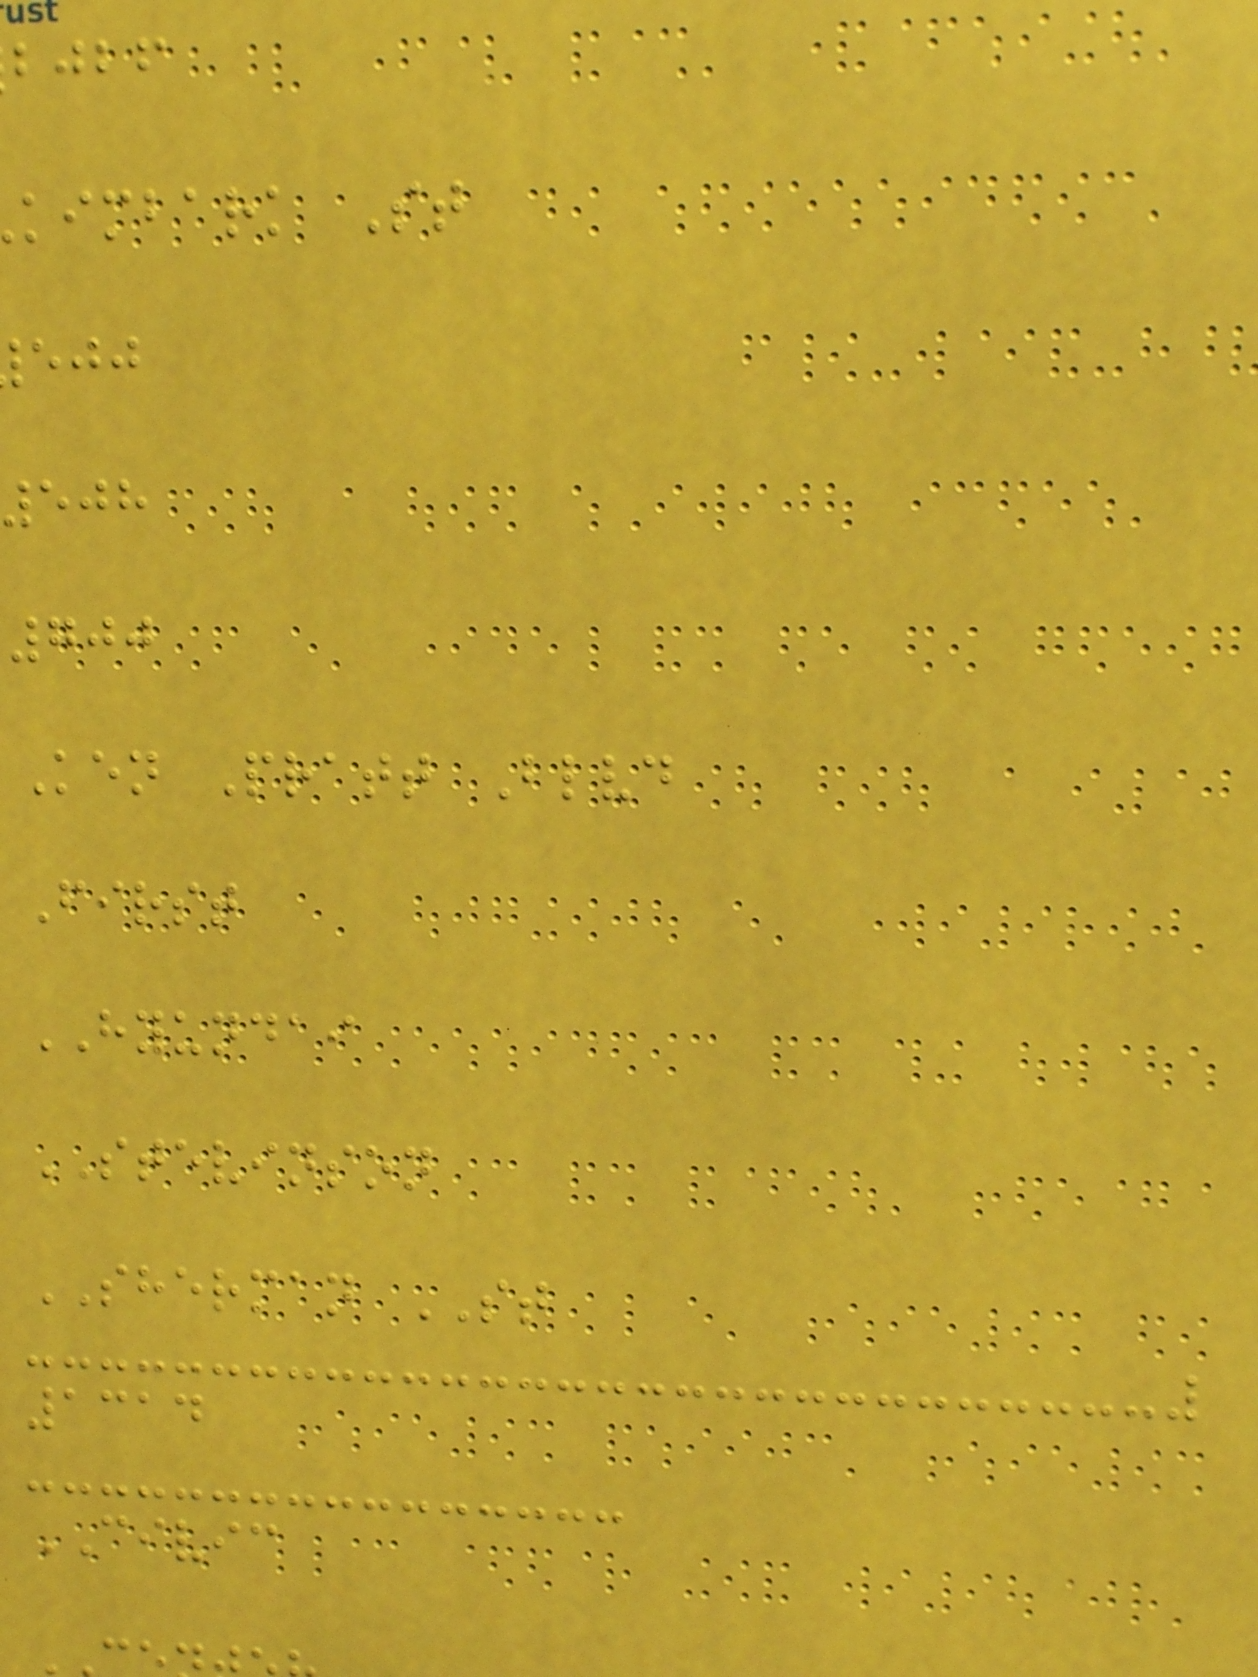bjbf
kimbark St
508
700
Ken Pratt Blvd
First
HYUNDAI
STEVINSON
SHERMAN ST
1314
CIVIC
